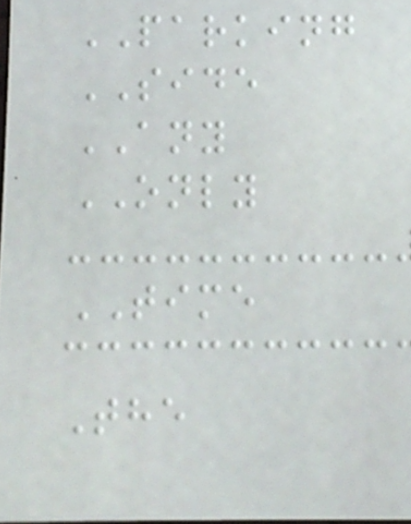PARKING
SIDE
ANY
ONLY
TIME
The
